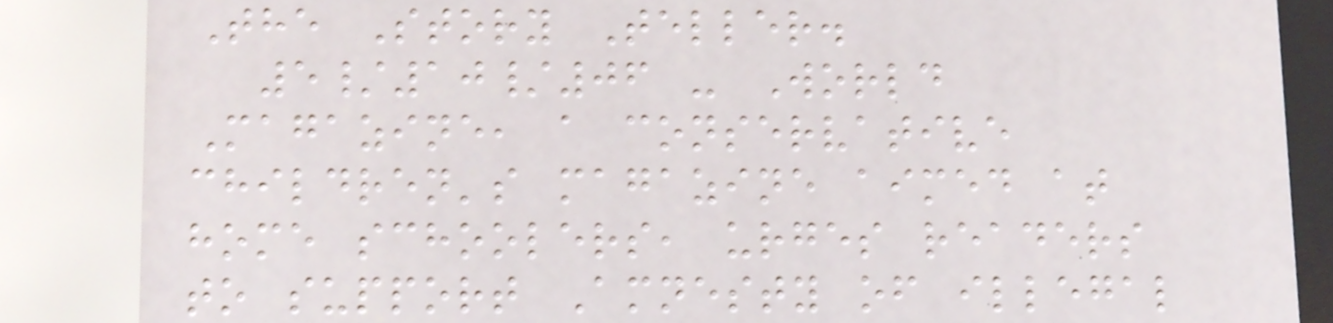The Story Teller.
5/10/06 - World
Magazine, a conservative
children's magazine aimed at
home schoolers, urges readers
to support Amnesty of illegal
